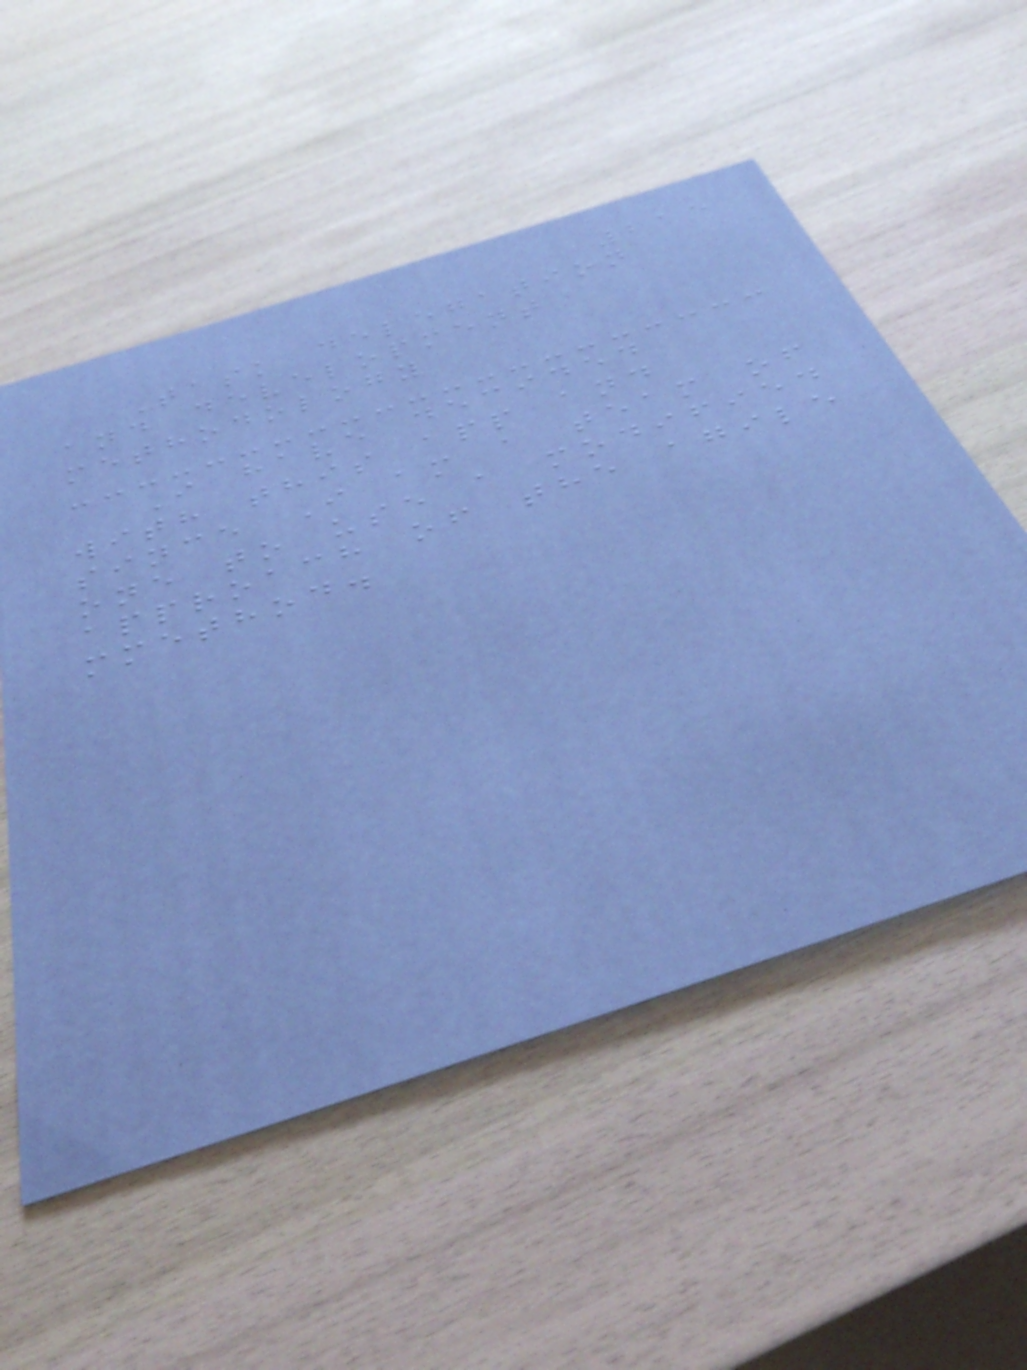215
Task delegation
and development
methodology
I have decided
with this app and
since I am a team of
one to use a modified
approach of the agile
mmethod.
